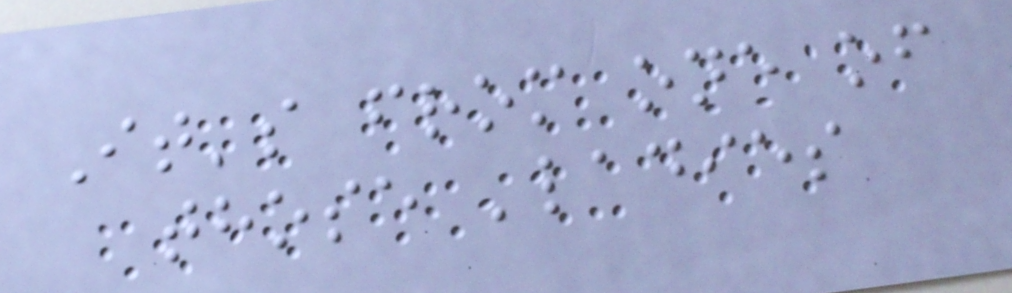It's from one of
those 'ladies
